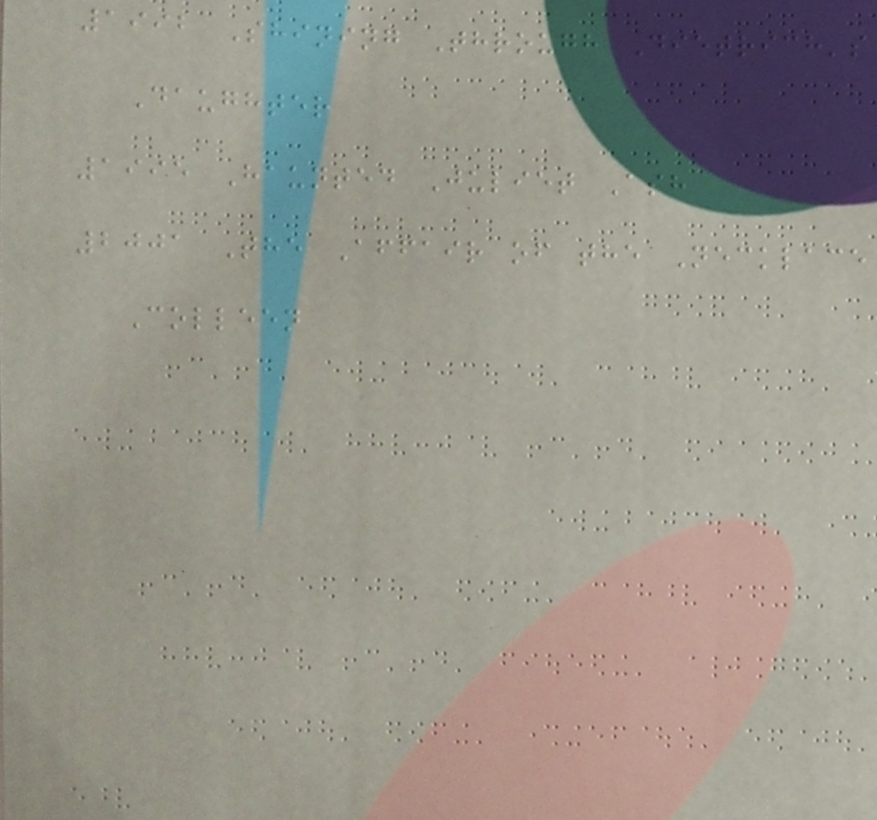1992 Shining Through Dietrich's
Daughter
1995 Haunted Juliet Ash
2001 The Affair of the Necklace
Colleen
